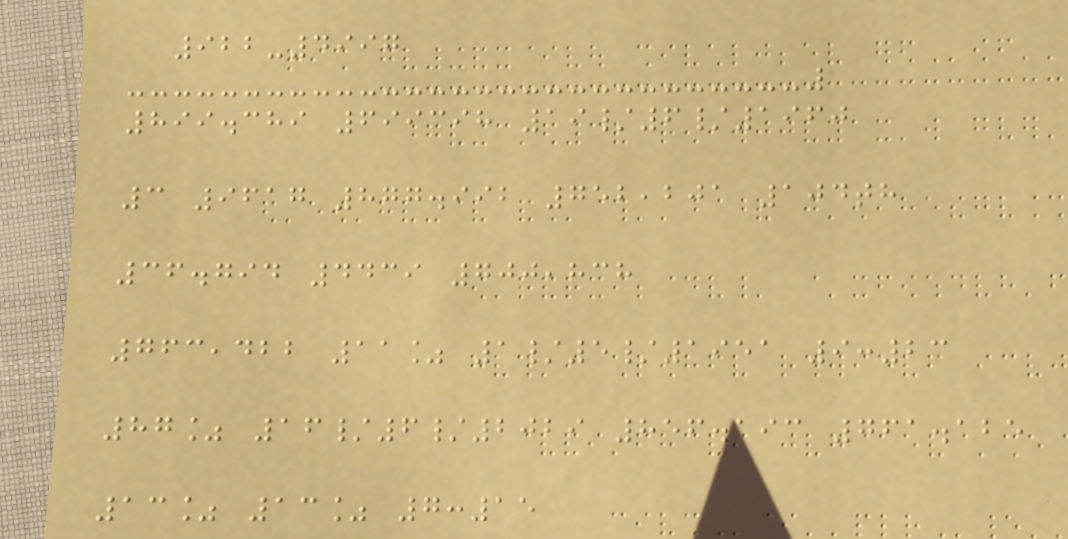922-4997
899.389 699398 19/6/1960
3 9617 877.992 752,201 104th
36.794 4439 700,838
763,422 11% 1/5/1951 9:23
87% 16/6/2029 856.193 761.125
13% 13% 7:15
